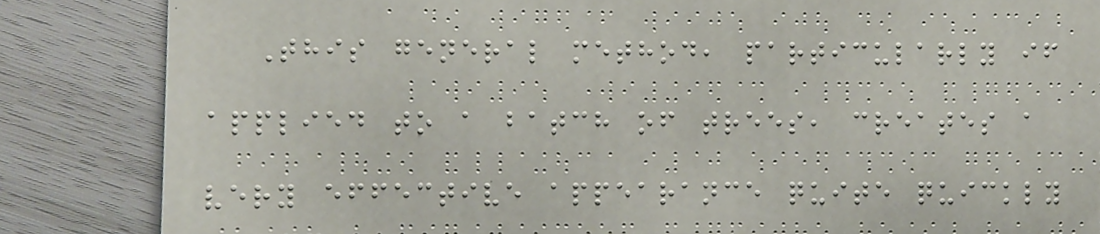This general method, particularly if
applied to a batch of trees, creates a
very effective appearance quite quickly
